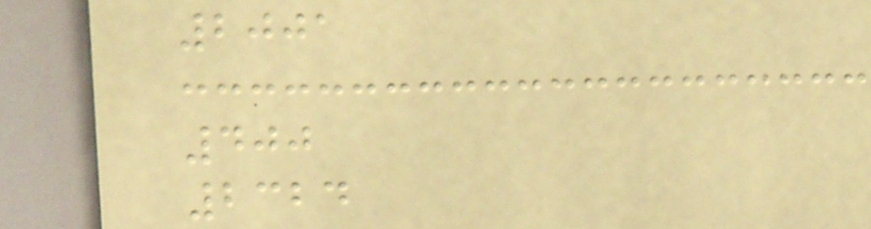2001
400
2324
